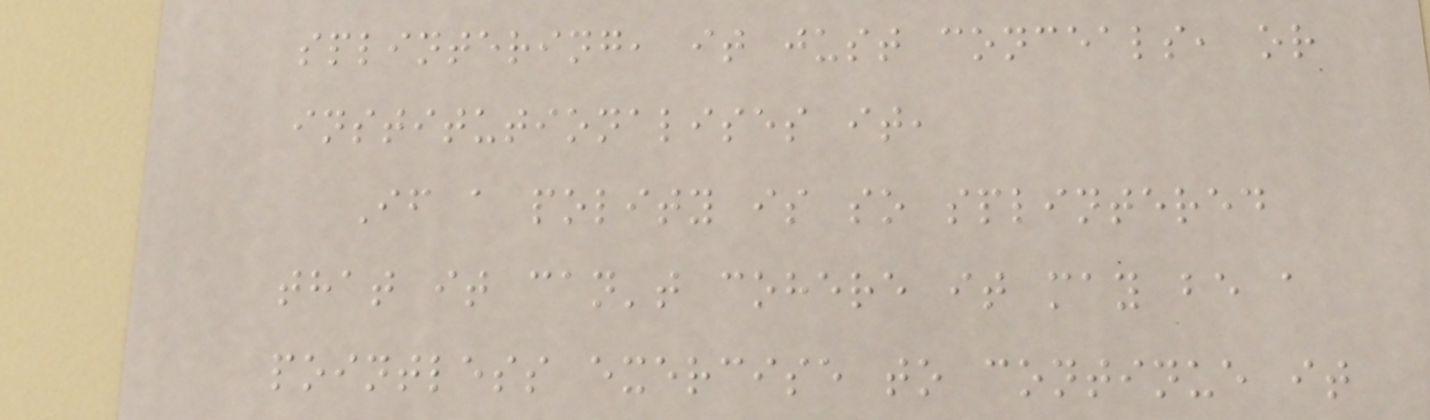splintering, it just conceals, or
institutionalises it,
If a polity is so splintered
that it can't cohere it may be a
pointless exercise to continue it
